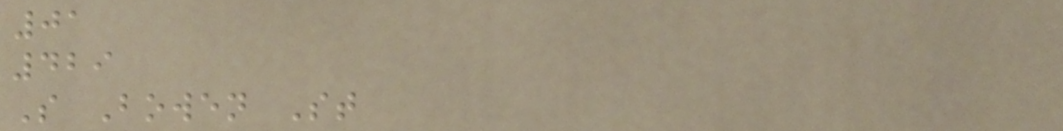01
429
S Bowen St
